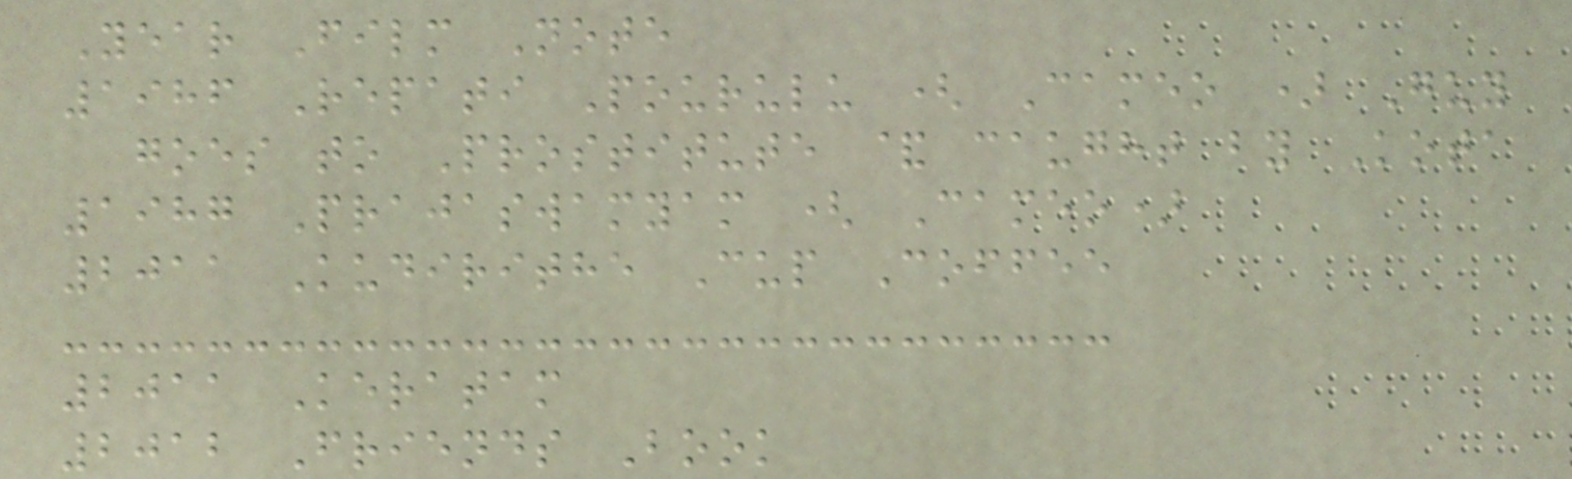Year Film Note
1986 Repati Pourulu ( Cameo ) Guy
goes to Prostitute & caught by Kota
1987 Prajaswamyam ( Cameo)
2011 Kudirithe Cup Coffee
2011 Keratam
2012 Friends Book
